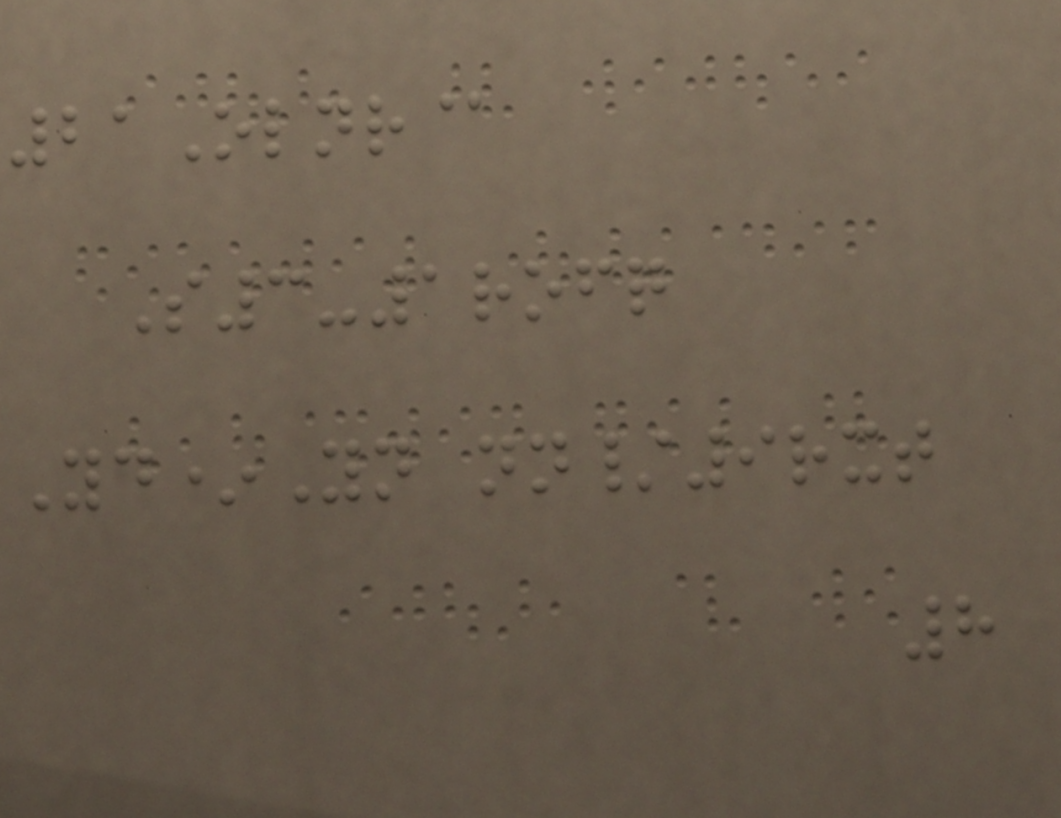21Olnr@
S3-1rofq
Yd*Yn nn/9rxt
8
